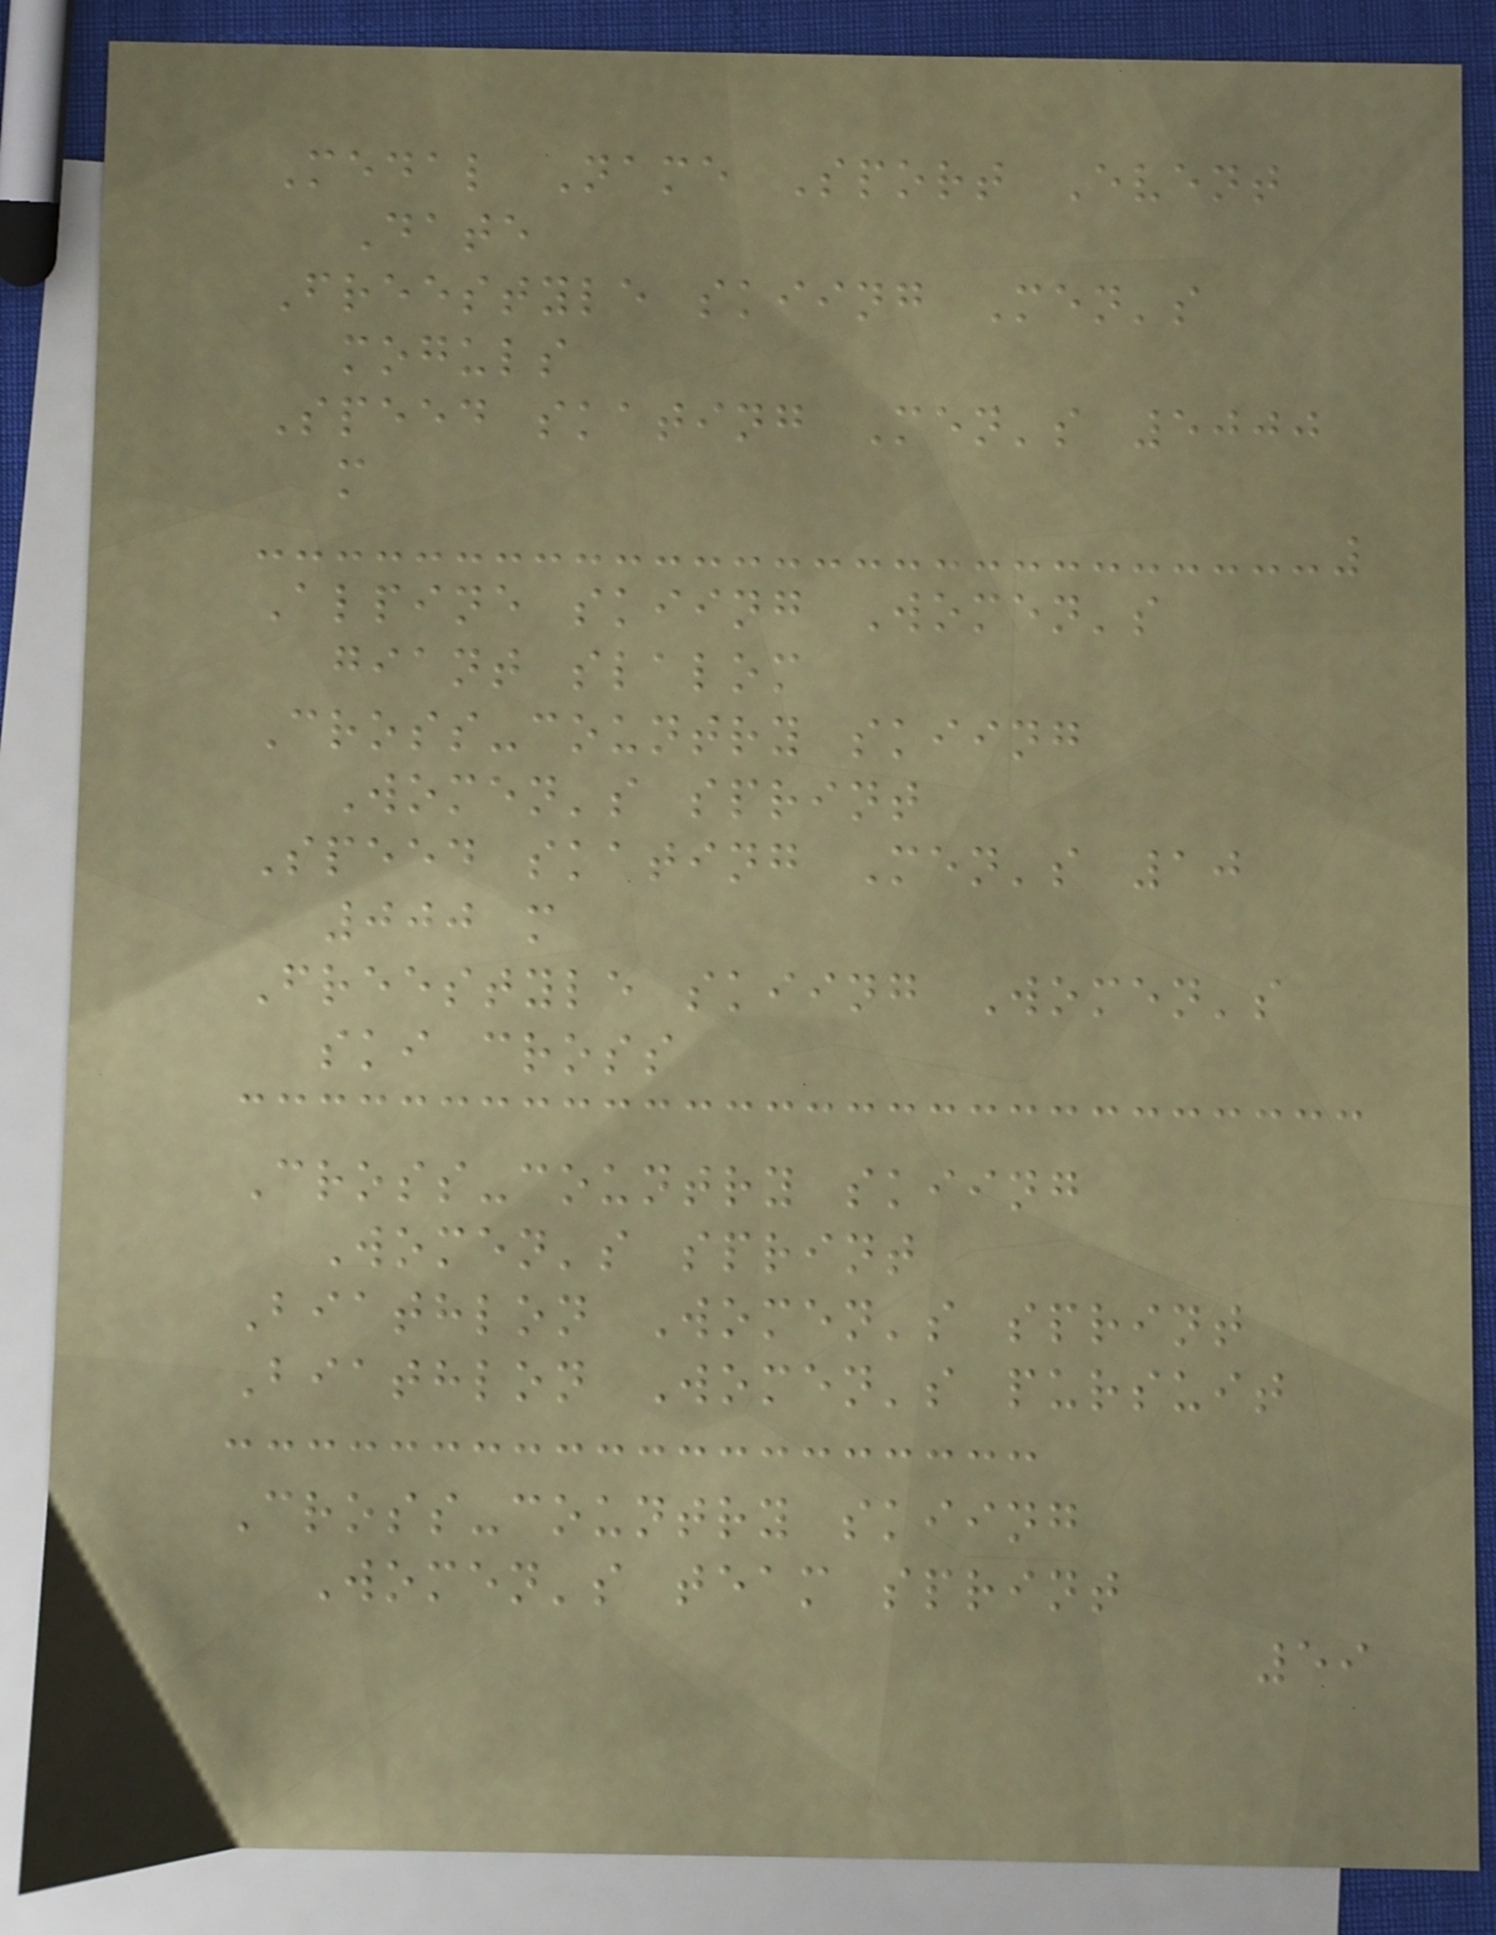Medal Name Sport Event
Date
Freestyle skiing Men's
moguls
Speed skating Men's 5000
m
Alpine skiing Women's
giant slalom
Cross-country skiing
Women's sprint
Speed skating Men's 10
000 m
Freestyle skiing Women's
ski cross
Cross-country skiing
Women's sprint
Biathlon Women's sprint
Biathlon Women's pursuit
Cross-country skiing
Women's team sprint
59
